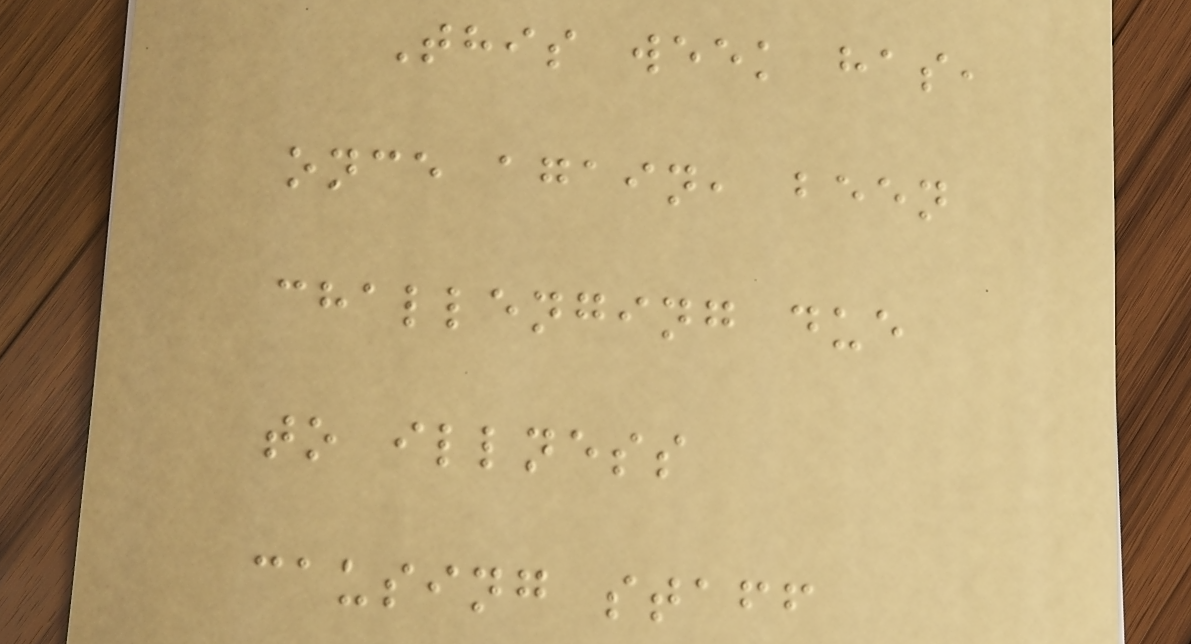This week has,
once again, been
challenging due
to illness
causing staff
